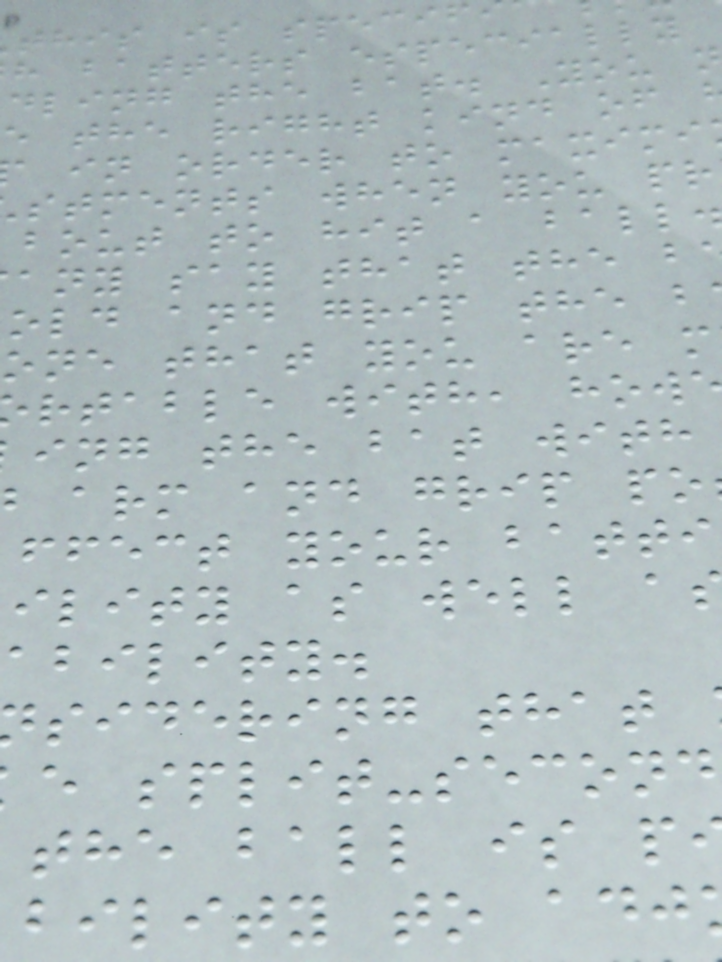this is specif
h batters especially
dling the bat. You
e the right kind of
in order to maximi
stments when you pr
bout to hit a ball
any say that the b
old and grip the b
one that you are m
rtable with, how
ing the bat with
arm and grip po
ffect your batti
ility as well a
ability.
sidering that
e split-second
the ball is p
bility to adj
